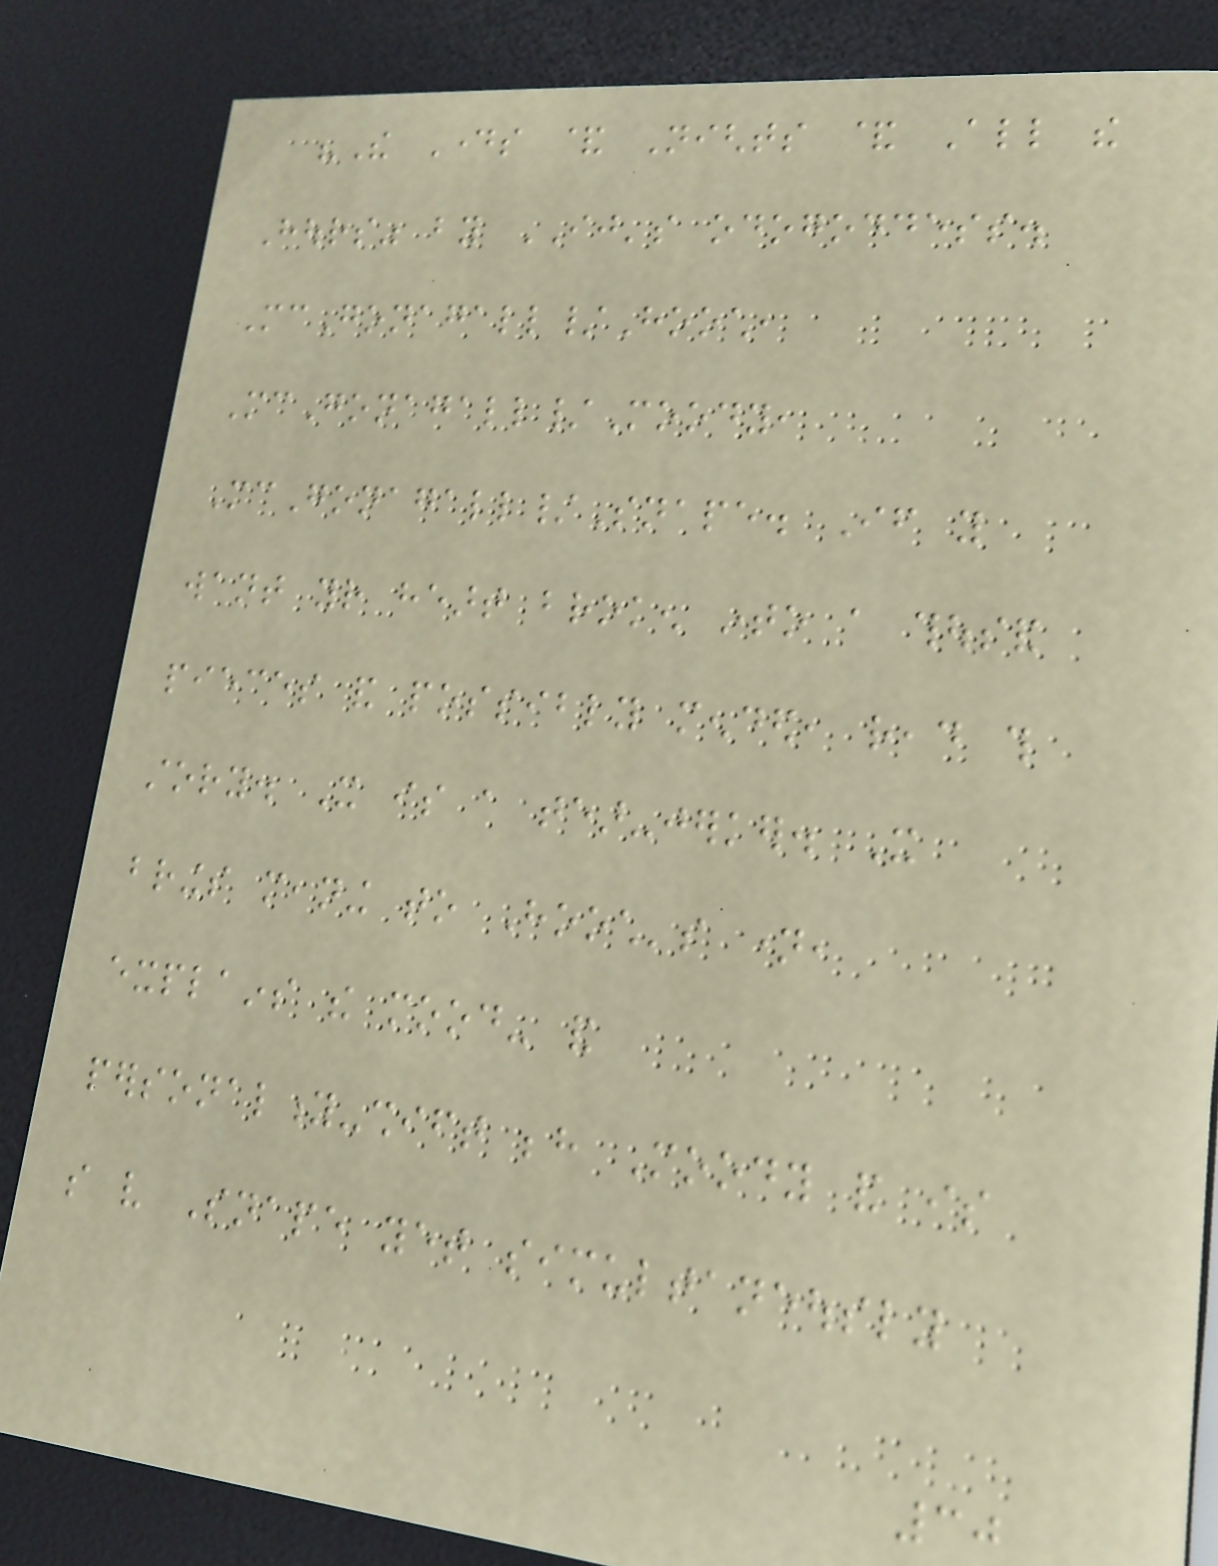"The Days & Nights & All the
Hours" by IJ's odogoddess.
McGonagall/Hooch,
McGonagall/Moody,
McGonagall/Snape. If you
want your heart broken into a thousand
pieces and possibly mended, read this
story. It is a tear-jerker. It
brings meaning to Hooch's name,
explains the mood- and
personality-shift behind Moody and is
so very Snape yet simultaneously
30
